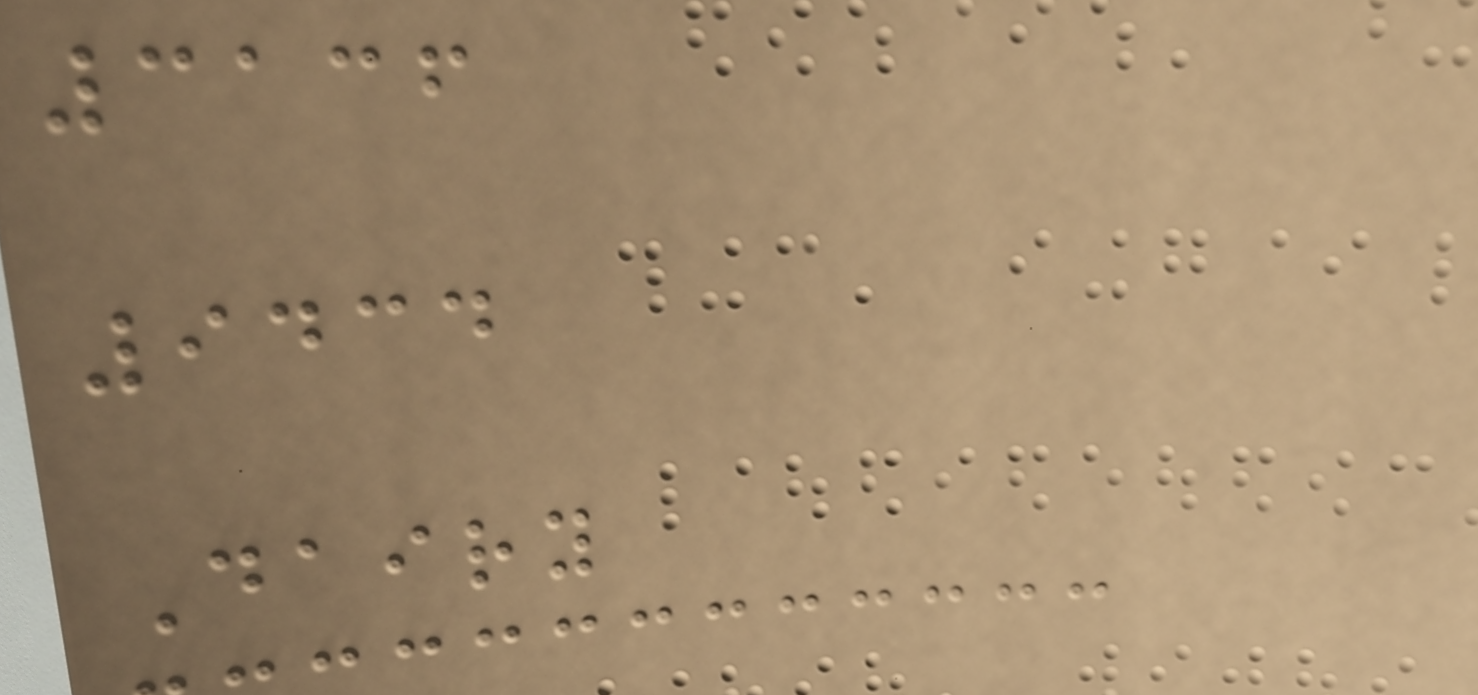3136
9434
Dairy
